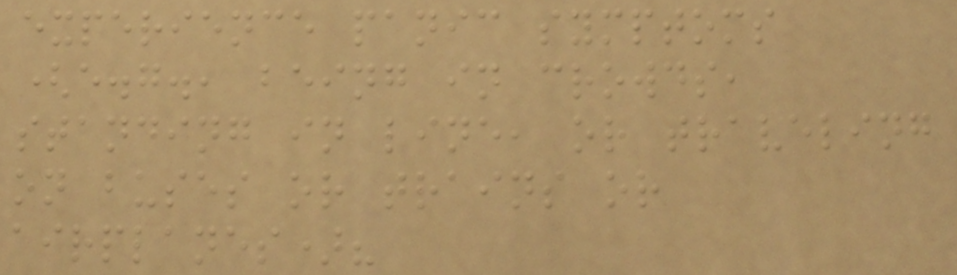experience panic symptoms
(e.g., being in crowds,
standing in line, or traveling
on buses or trains or
airplanes)?
